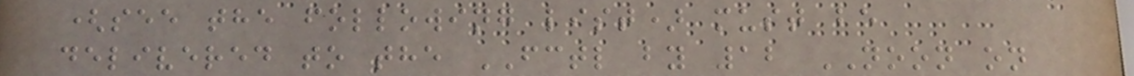(see the following list) must be
delivered to the FCTL by 12 NOON on
